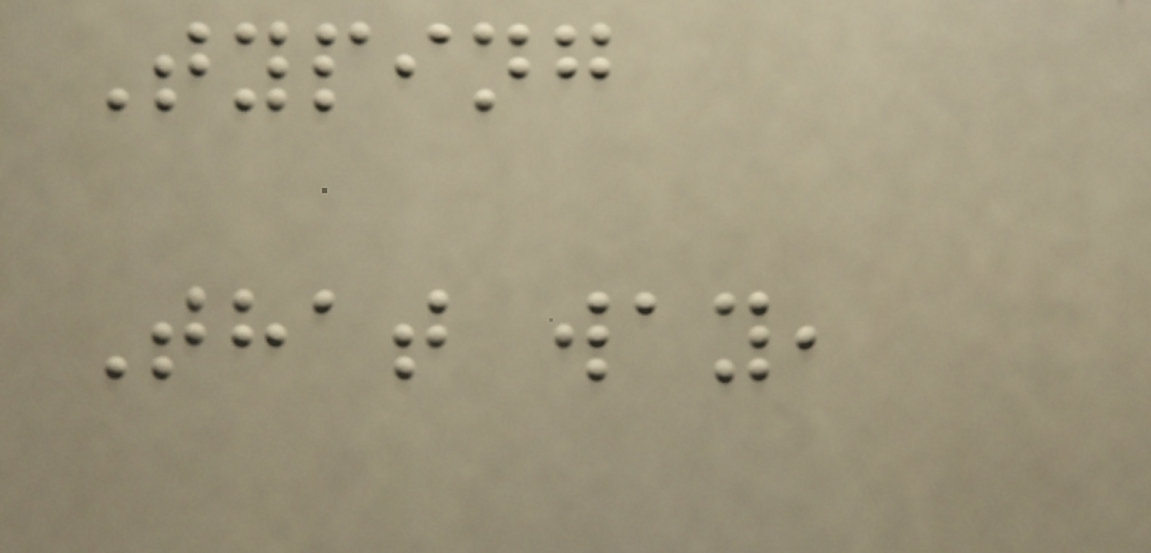Typing
That way,
